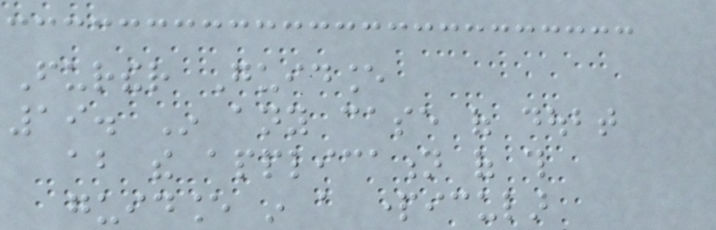Further Guidance
19. In any case of doubt
about the application of this
guidance in a particular
